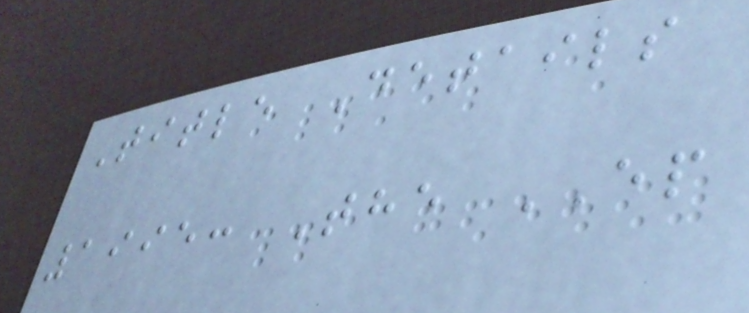Title Details
1995: The EP
